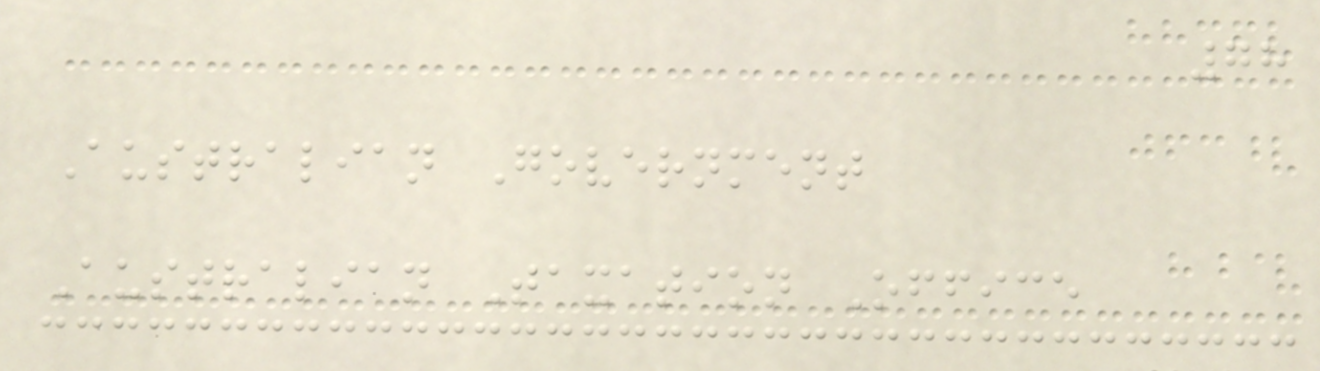78
Australian Government
Australian Taxation Office
